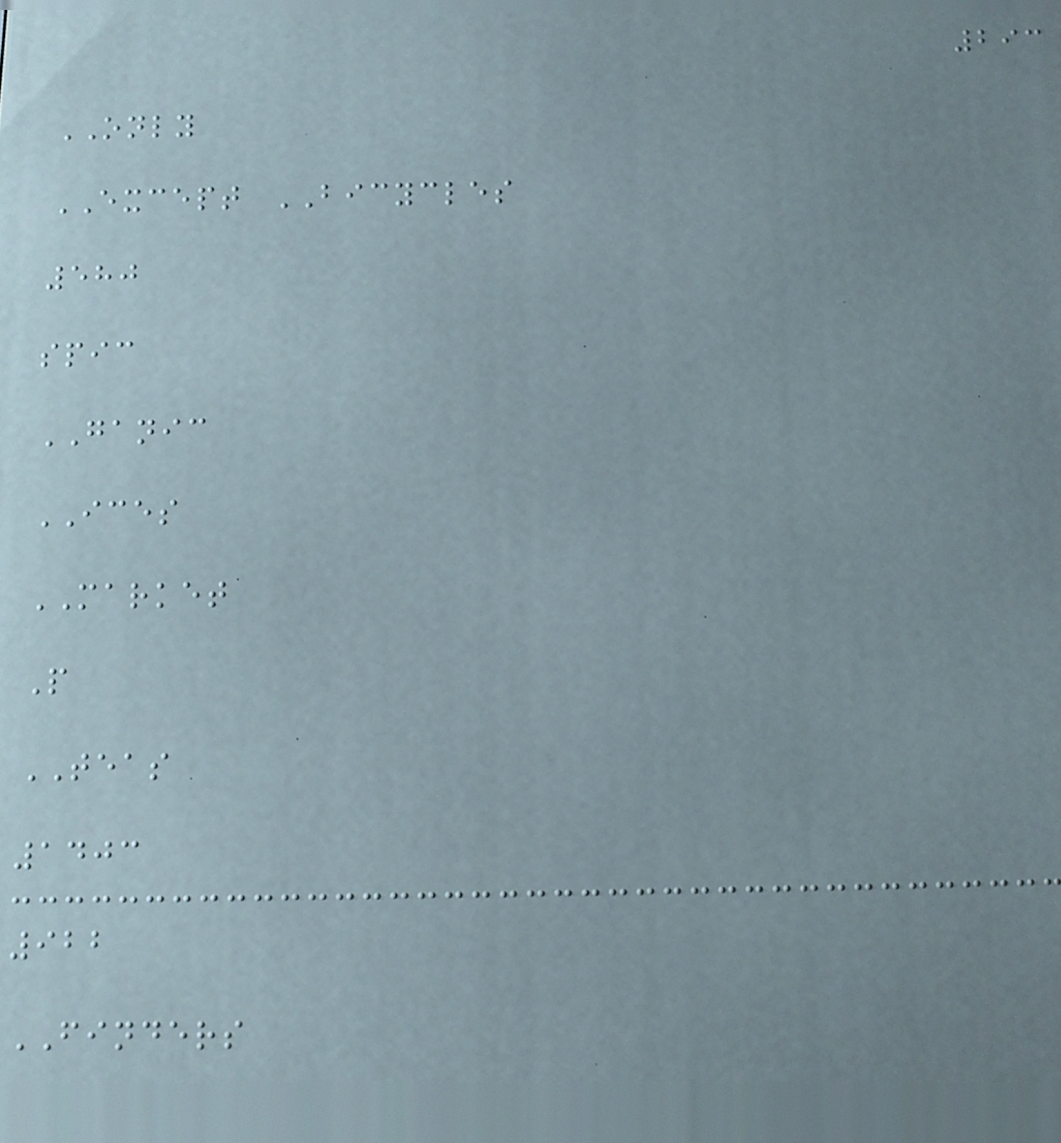293
ONLY
EXCEPT BICYCLES
580
spic
GANIC
ICES
MARKET
P
TEAS
1403
922
FINDERS
